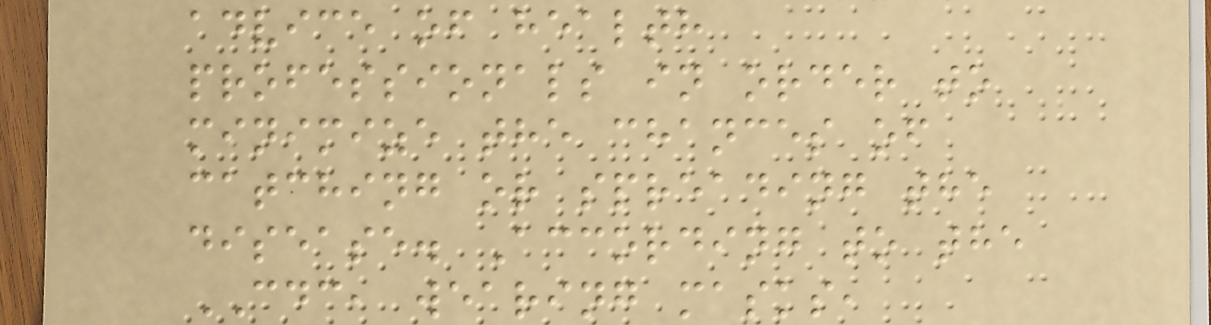advice of health
professionals in order to
minimize the chances of
catching or spreading the
disease. According to the
CDC, wearing masks,
